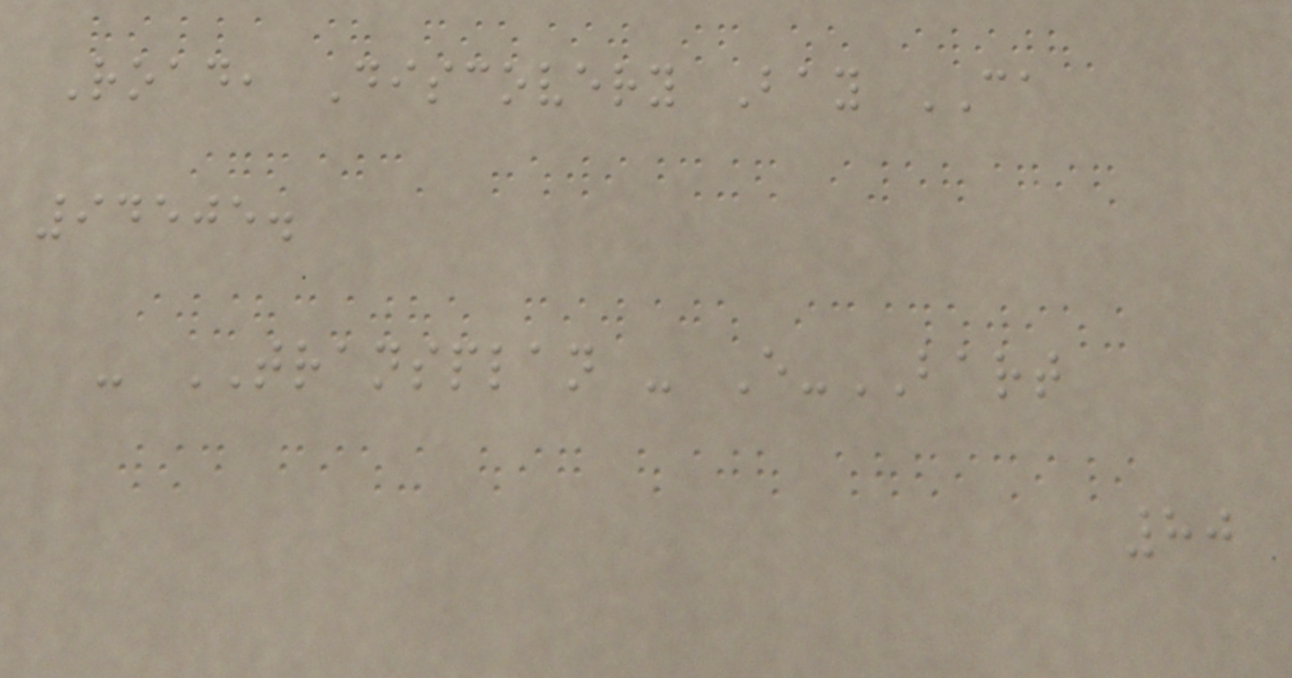Road, Discovery Bay CA
94505.
- TRANSPLAN - E-BART
80
